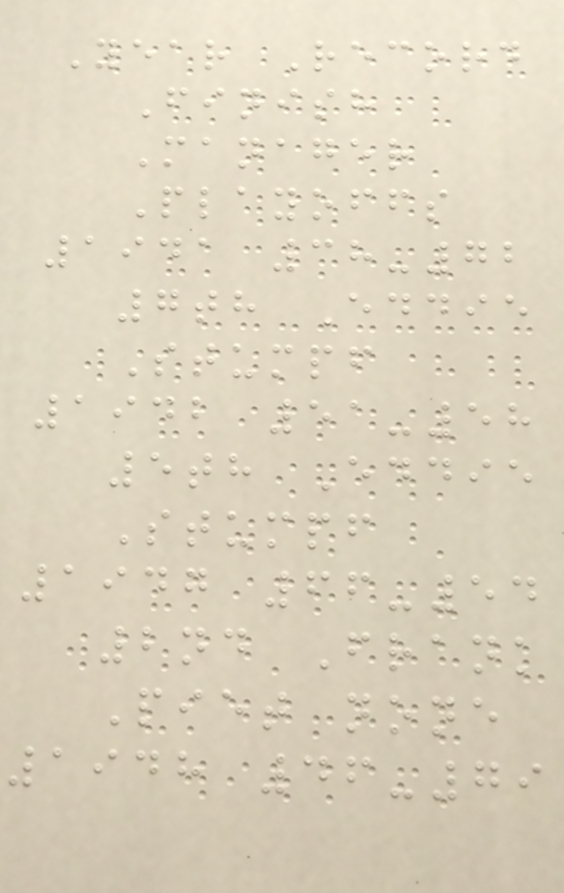Year Record
Finish
Manager
Playoffs
1941 38-72
7th Eddie
Stumpf
1942 51-58
5th Eddie
Stumpf
1947 66-54
2nd Frank
Piet none
1948 46-79
